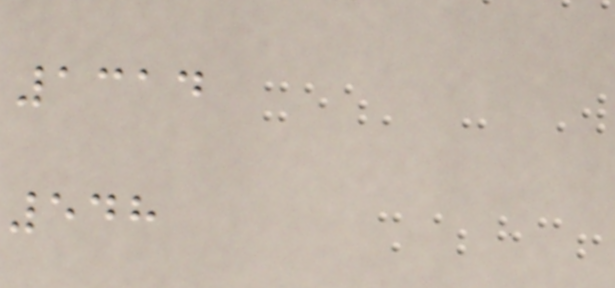1314
548
